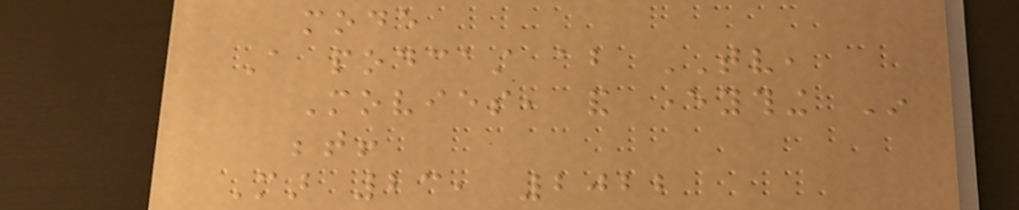mode
A podcast about TV,
Movies, and everything In
between!
Mar 23, 2022
